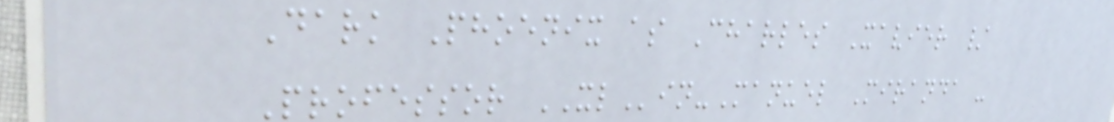Dark Phoenix as Charles Xavier /
Professor XLin-Manuel Miranda -
